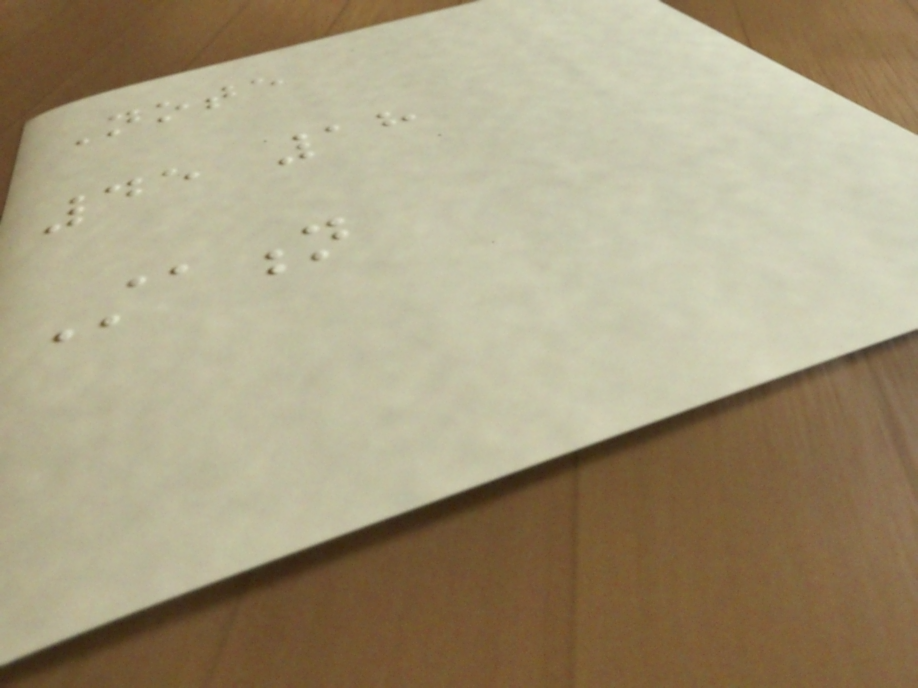Note
45 18
Station
